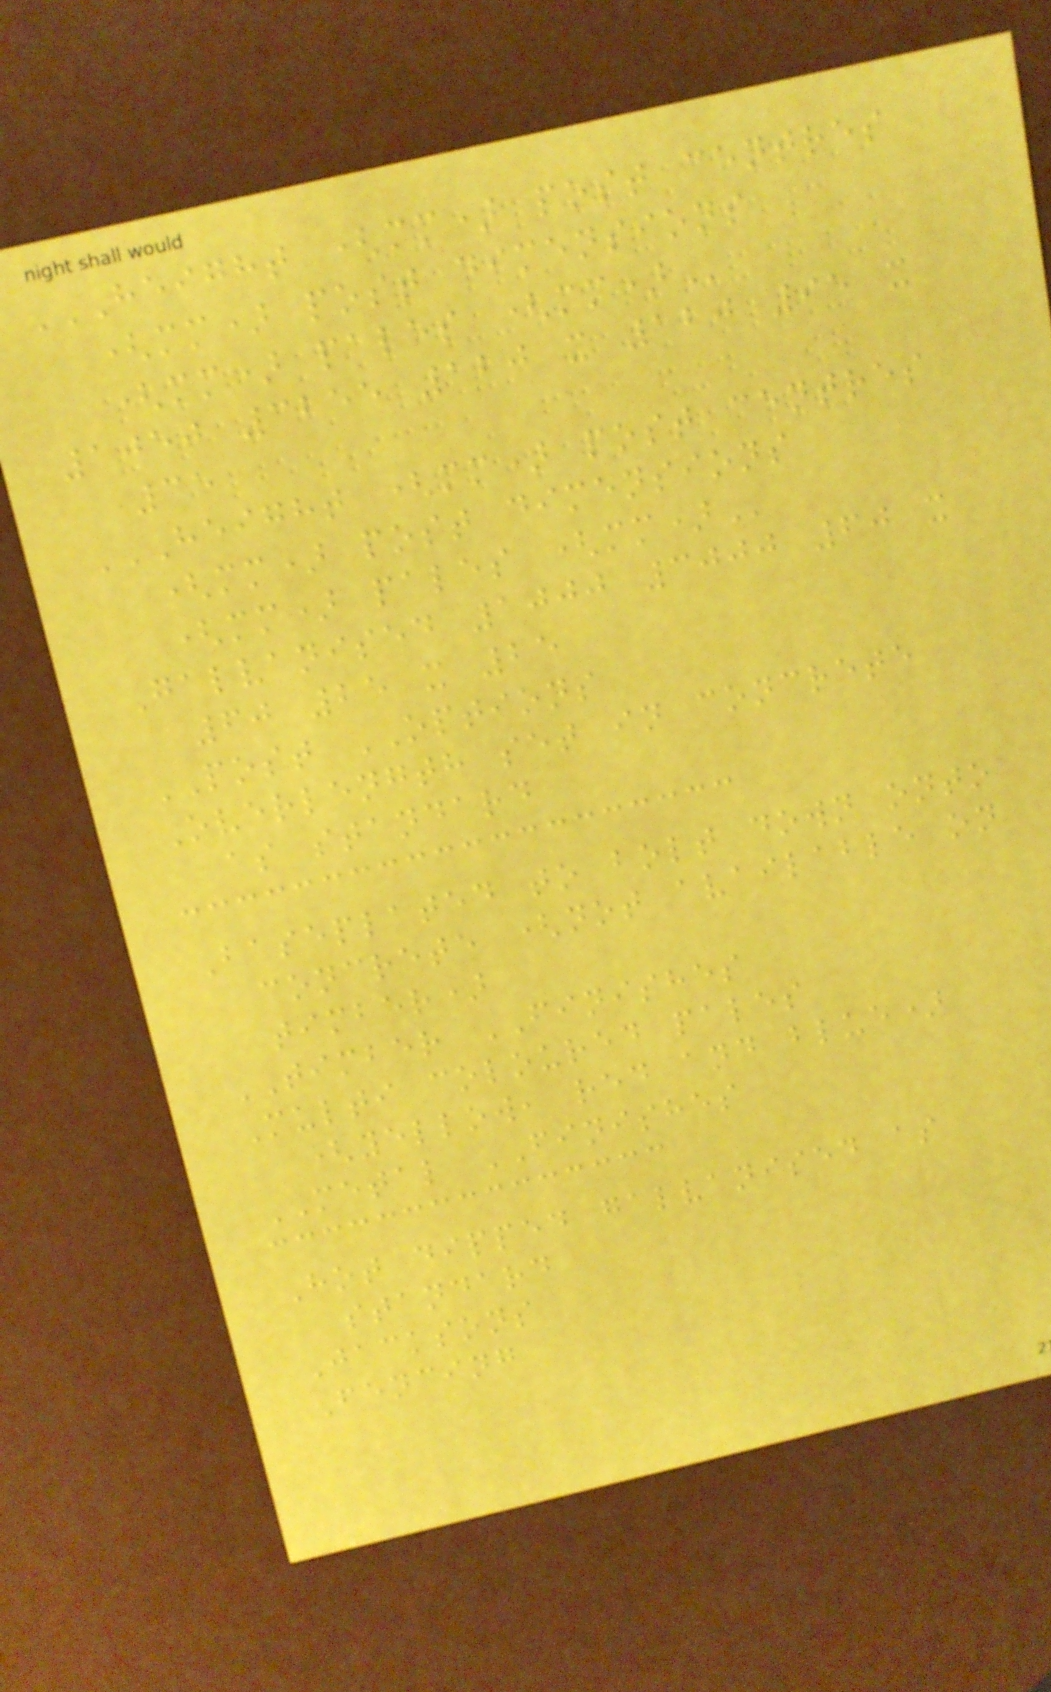HEIGHT (MM) POST CENTRES
(MM) POST DIMENSIONS
(MM) PALES (MM)
1050 3255 120 x 120 95 x
35
HEIGHT (MM) POST CENTRES
(MM) POST DIMENSIONS
(MM) PALES (MM)
Galvanised 1000 3000 60 x
60 25 x 25
POST OPTIONS
Overlength set in concrete
as standard
Baseplated to bolt down onto
concrete (not available on
timber)
TIMBER FINISHES
Multi coloured pales
(yellow, red and blue)
METAL FINISHES
Hot dipped galvanised as
standard
Jacksons
Fencing
